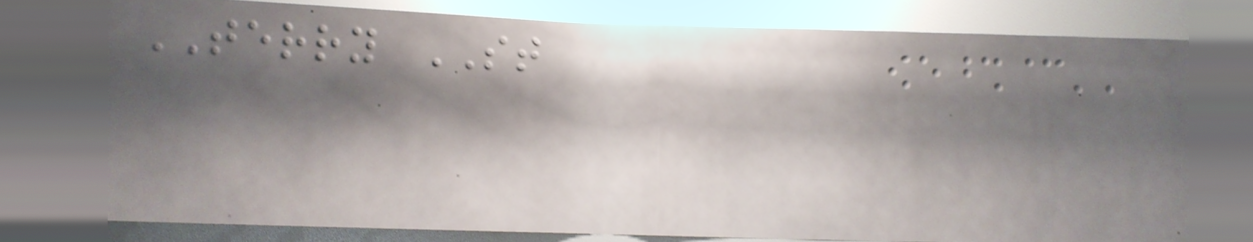TERRY ST
